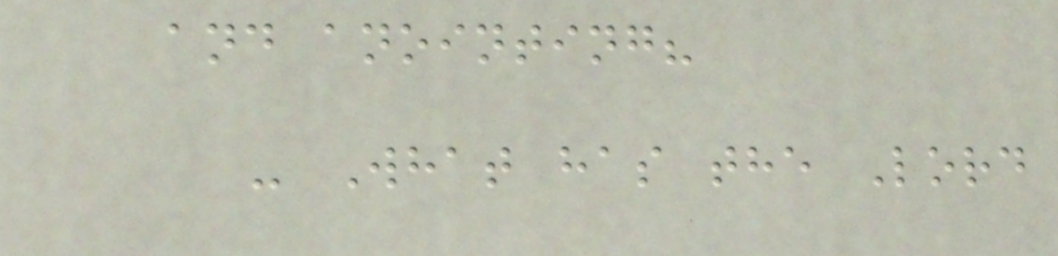and anointing?
- What has the Lord
